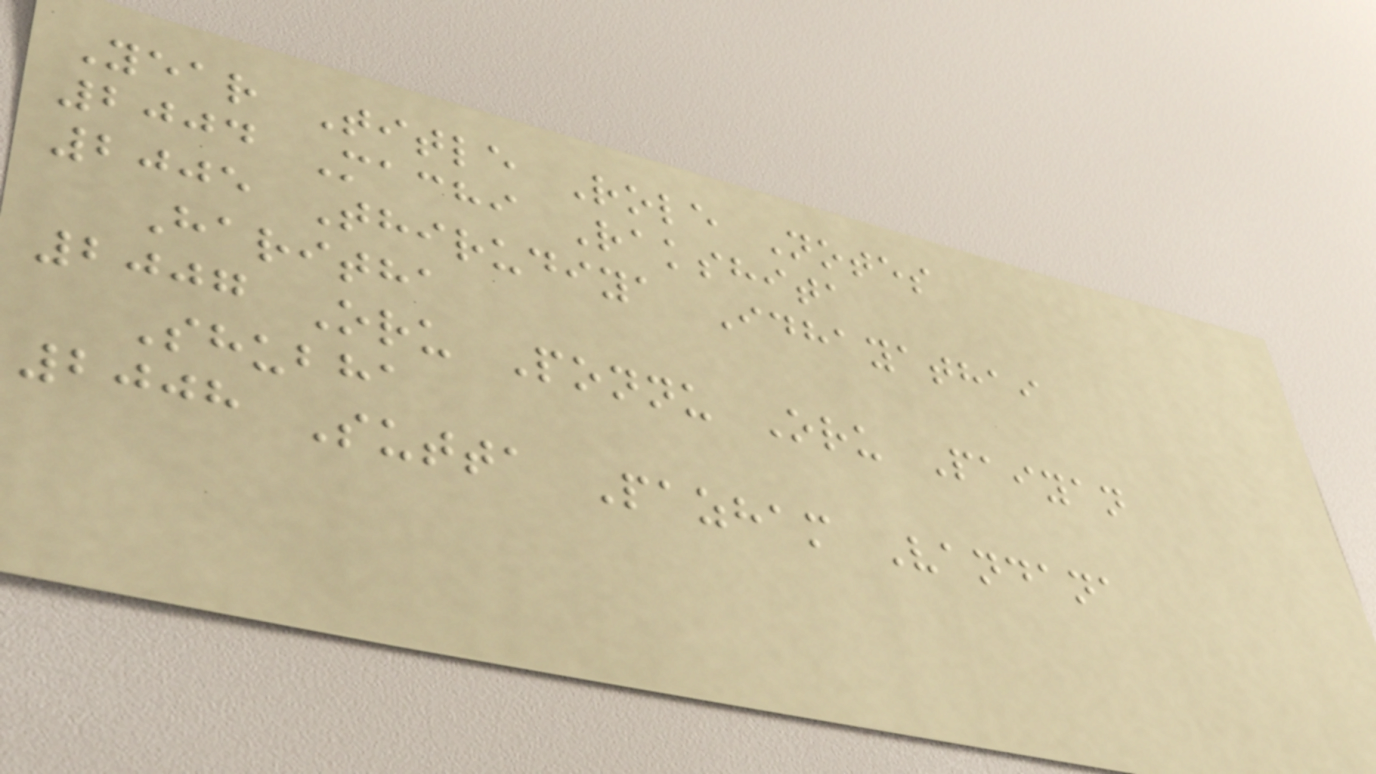Year Title Role Notes
2004 Machi Rakshita
2005 Thirudiya Idhayathai
Haritha
2007 Oru Ponnu Oru Paiyan
Shubha
2008 Sutta Pazham Vandana
